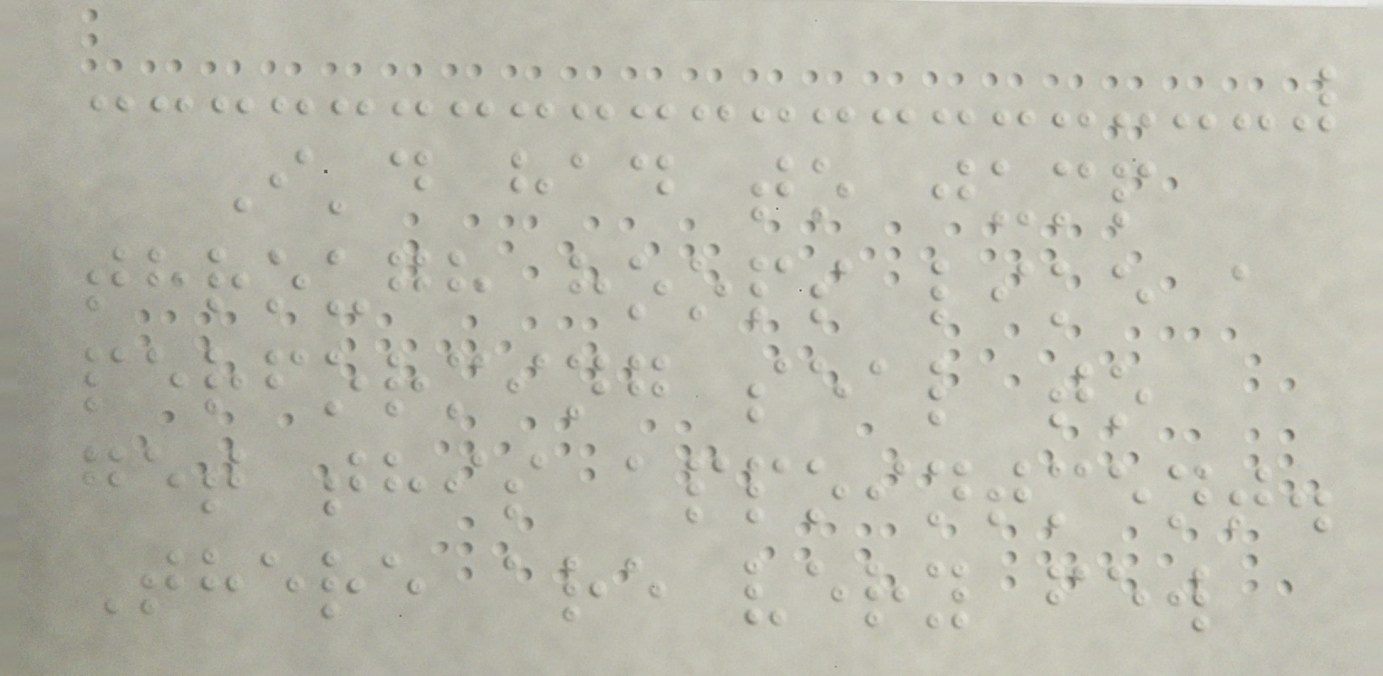I'd had to jump
through hoops like a
performing seal to
get this appointment.
There are very few
